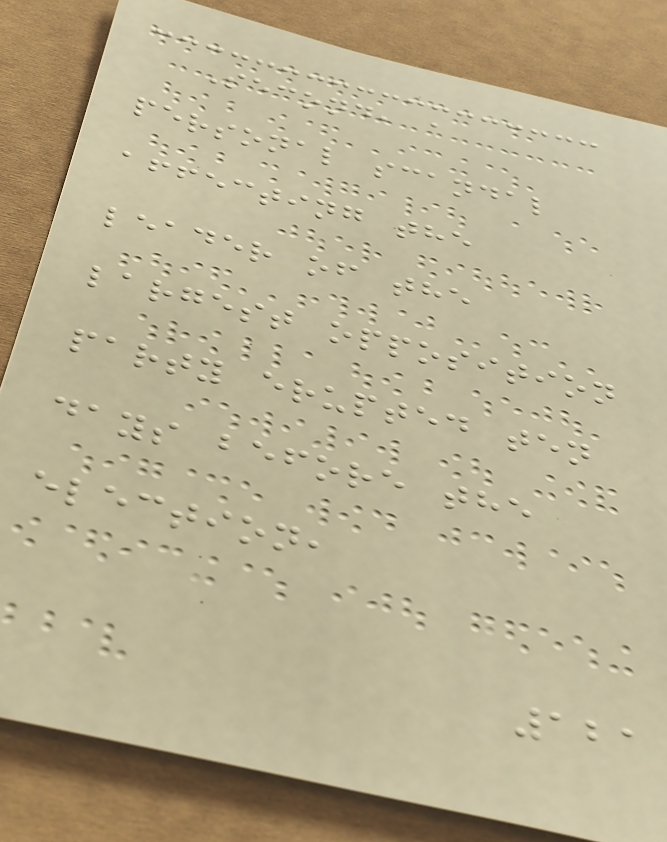Second, a
personal scandal
affecting the
leader of the
largest opposition
party erupted ten
days before the
election,
121
